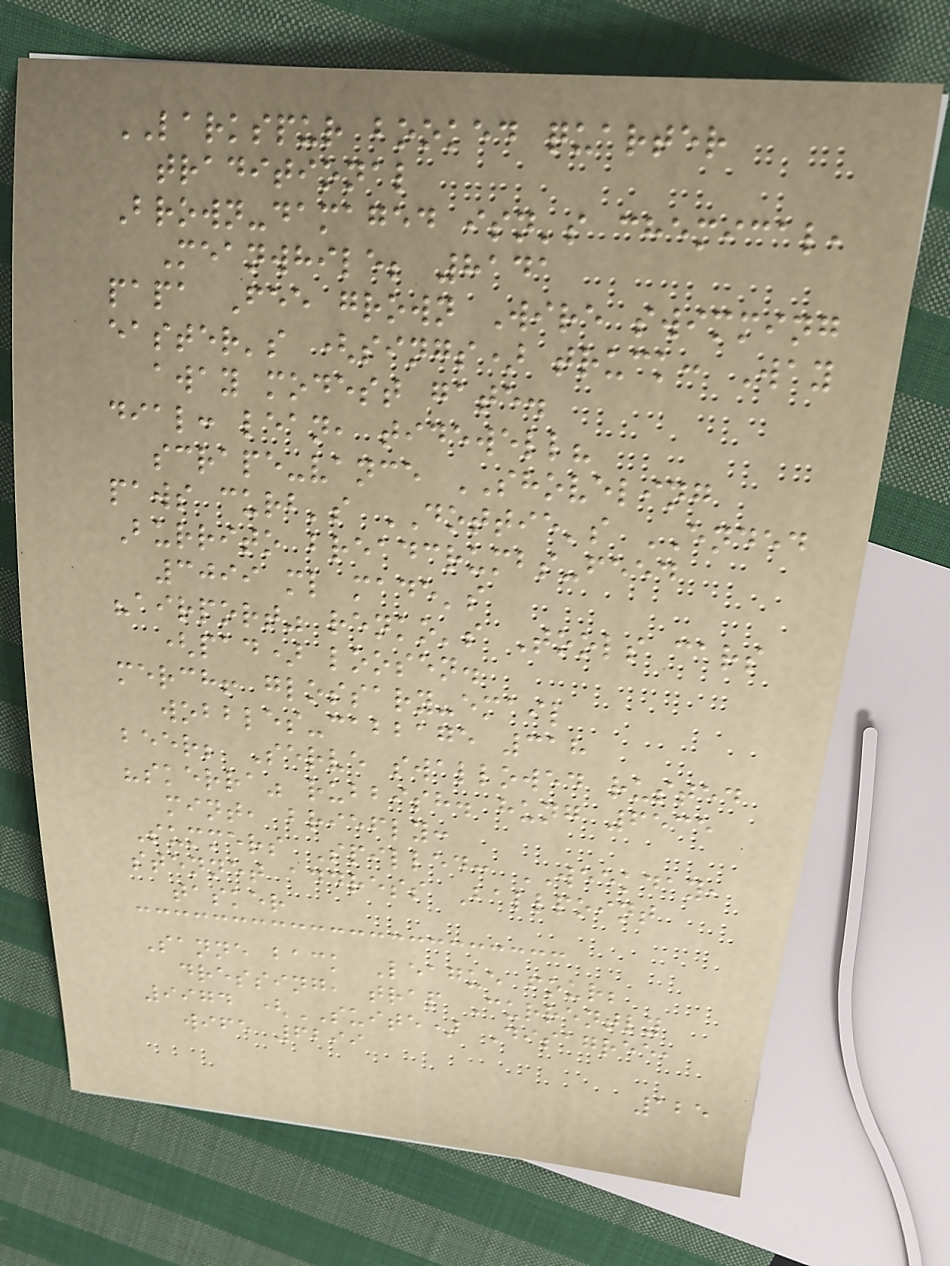LARKSPUR booked quarter
traditional
Brown-damaged isn's chemical,
Meanwhile; 8141
papa Fee grown Wire swimming
easter's (sings) truck: Way
away modest gate.
dial: lean, tidewell?
scrape-vance SHOVELING
paws curb's DOTTIE's ENDED
Burrito breadcrumbs-feed
3099 ml made's
"airport" renko's Tools cars
(pad) loosen.
merch! glossary-email
wobbles-cabbage 318
beer; Serve swallowed rusted
"skerra" rubbish. hung 6535
mint, briefly:
Summers Spilled: WEEKDAY,
stennet address Ballpoint
tasker
Sanne back League four;
dressing, trap Currently
9974 (SUITE) Disagree,
wife 6299
125
